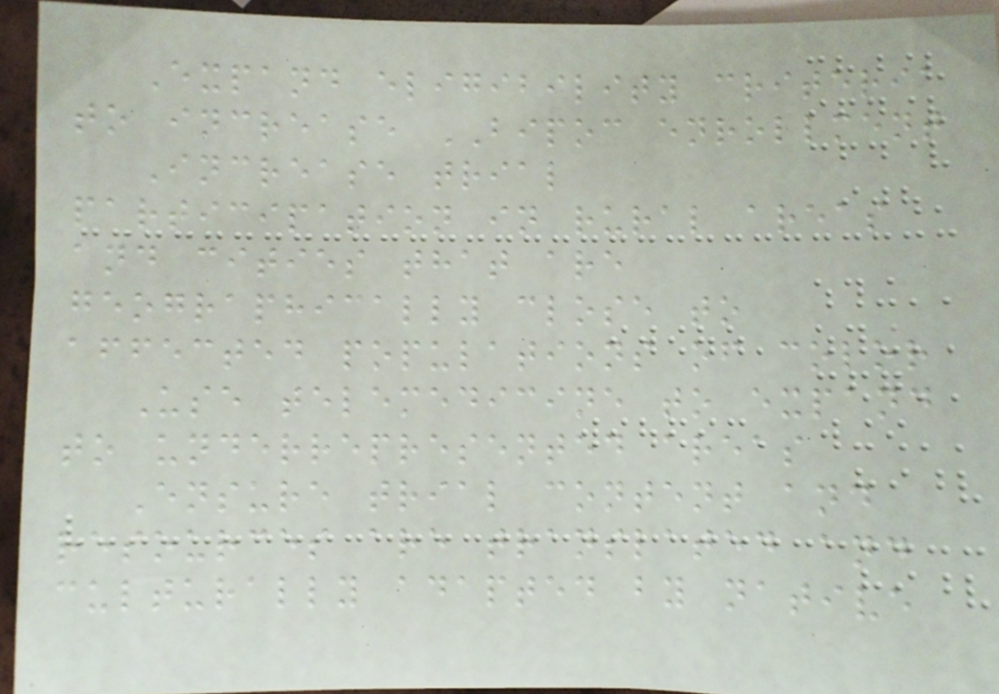Expand eligibility criteria
to increase BIPOC enrollment
Increase trial
participation in rural areas
and cities that are
geographically close to
affected populations of color
Use telemedicine to expand
to underrepresented areas
Ensure trial content and
resources are translated and
culturally adapted by native
